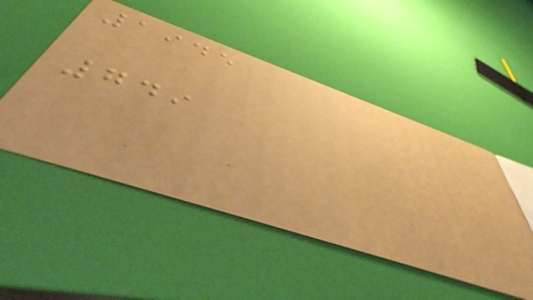1945
749
